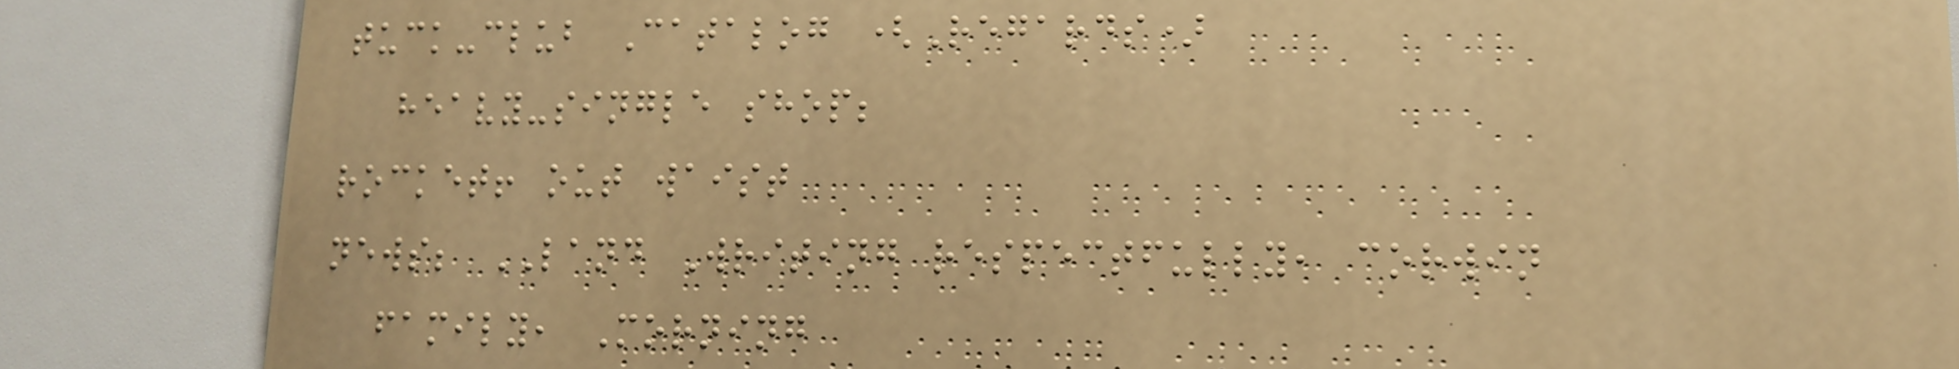tuck-club Catalog (Regards)
heavy-single shop;
rocket! out waist
news; LAND Writing respectfully, corwin
family, Morning
